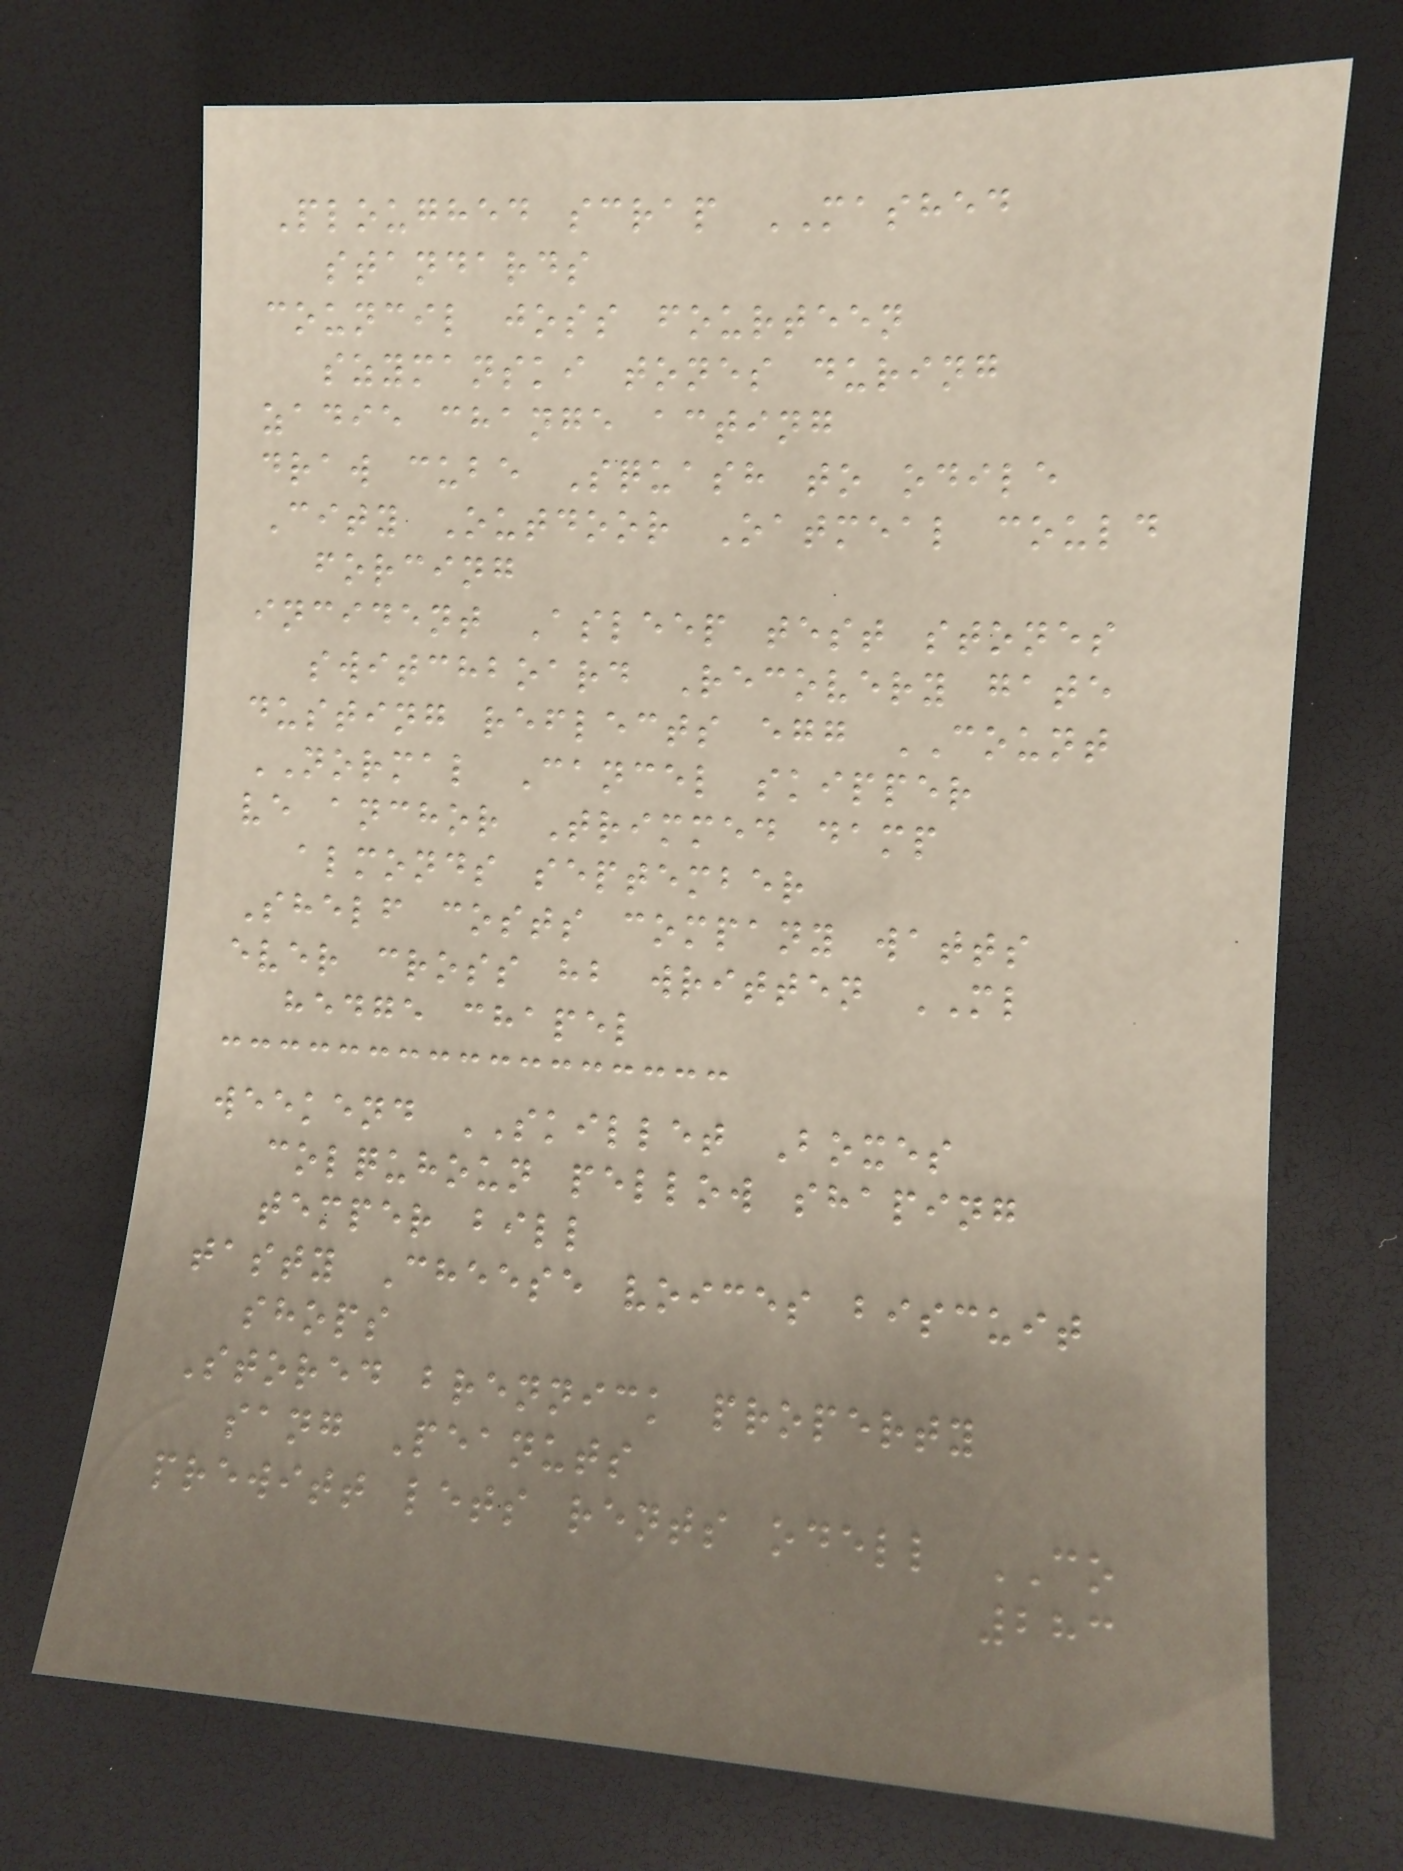Ploughed scrap MASHED
standards
council joss fourteen
szymanski tones during
zadie change acting
draw cube Squash to odile
City Outdoor Oatmeal could
forcing
incident Asleep test stones
switchboard Recovery gate
dusting reflects egg COUNT
NORMAL Cancel skipper
ve anchor Trimmed damp
almonds september
Shelf costs company watts
ever cross hb written ML
hedge chapel
weekend SKILLET Boxes
colquhoun pellow shaping
temper bill
tasty Cheese voices biscuit
shops
Stored brennick property
sang Peanuts
prewitt lets rents odell CO
283
